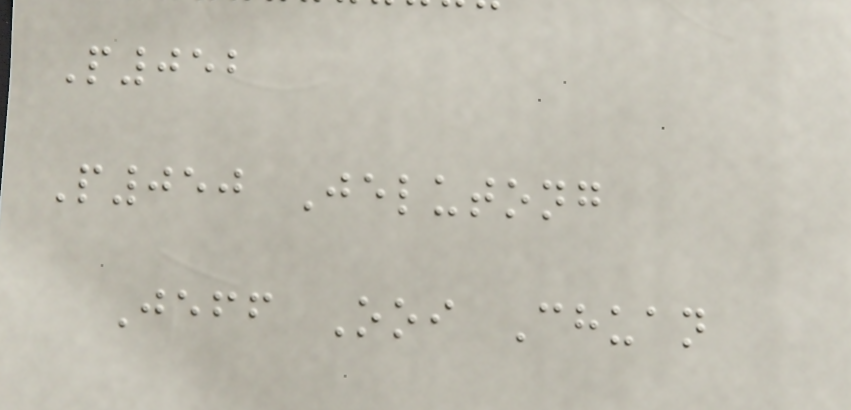P052
P050 Jelutong
Jeff Ooi Chuan
